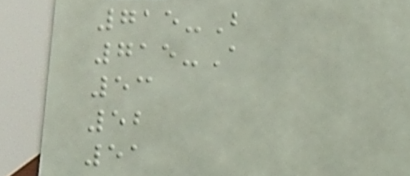715-B
715-A
53
52
51
